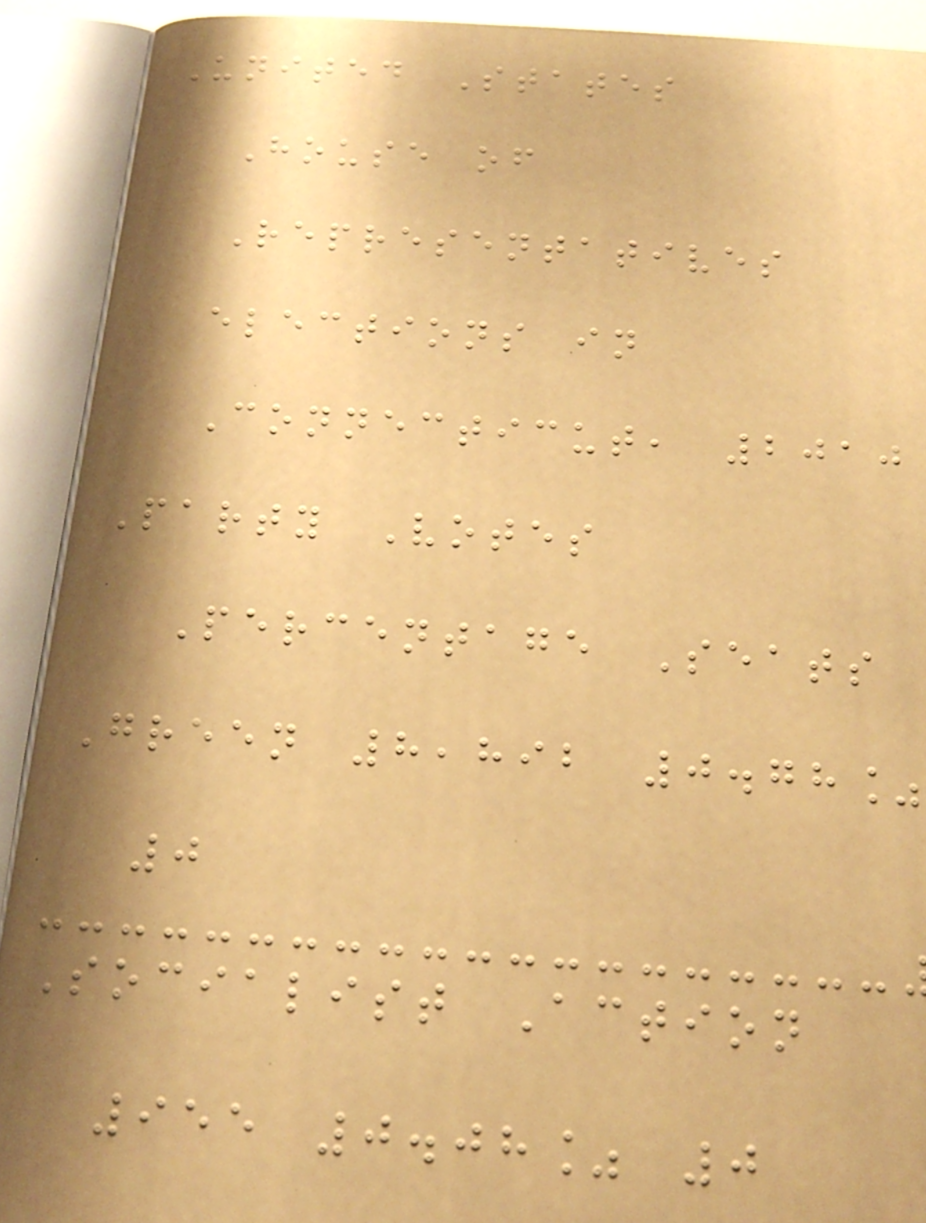United States
House of
Representatives
elections in
Connecticut, 2010
Party Votes
Percentage Seats
Green 8,892 0.78%
0
Socialist Action
955 0.08% 0
